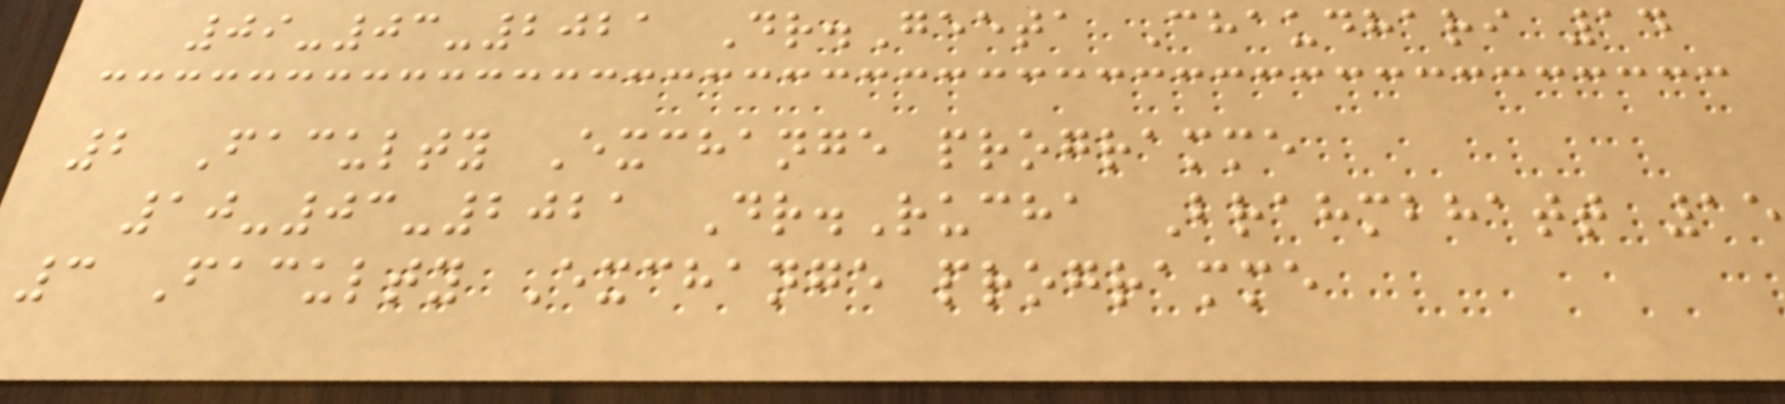09-03-2021 Dr.Geeta Chaudhari 14
2 Faculty Exchange programme
10-03-2021 Dr.Rucha Brahmbhatt 15
3 Faculty Exchange programme
